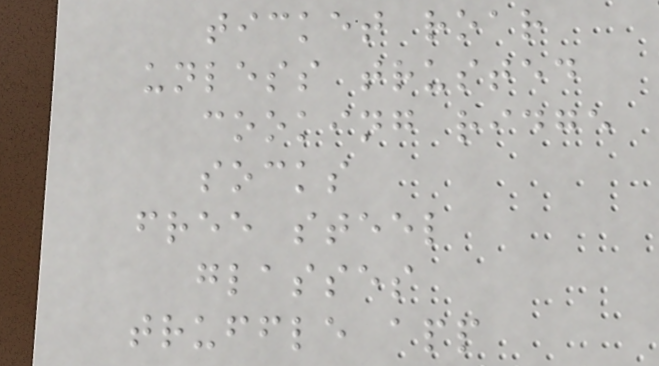ticket roar
unless trusted
cooking ridge
socks
free steel
glasses
truffle app
